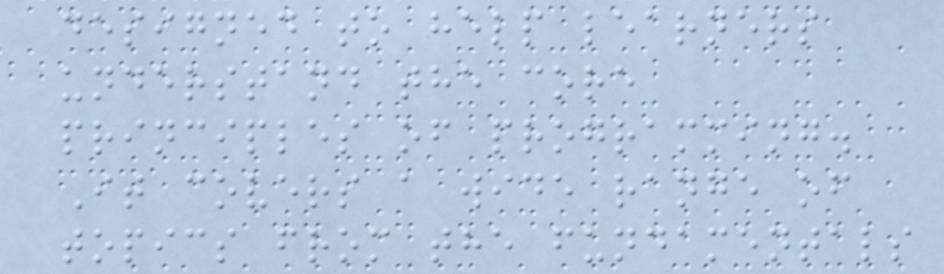designed to help learners
understand the core
principles of programming.
It covers a wide range of
topics from the fundamentals
